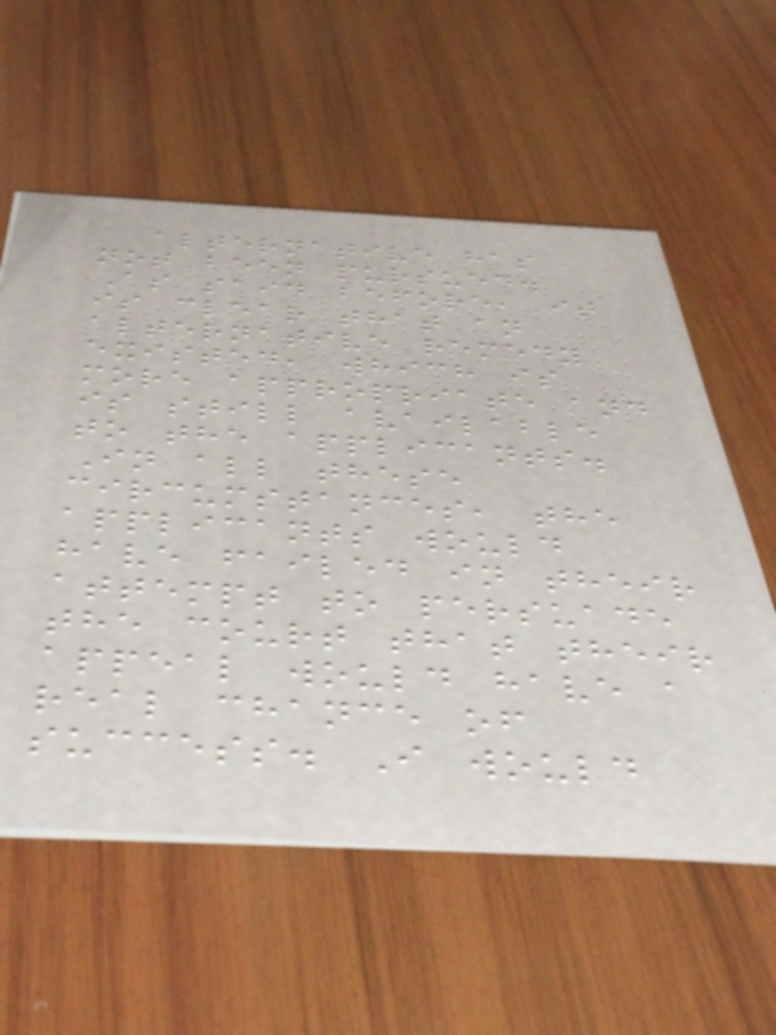alternative has
not been pursued.
As said before, it
is clear that an
alternative remedy
existed, which is
more appropriate and
is still available
to the applicants.
In all these
circumstances, the
applicants would
have failed in their
attempt to persuade
the court that their
appeal would have a
real chance of
success. I would
